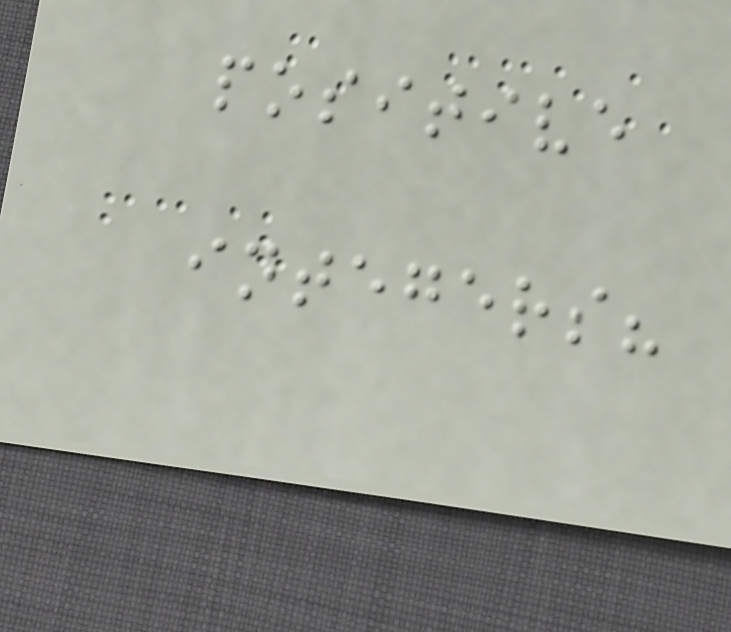positive
integers?
